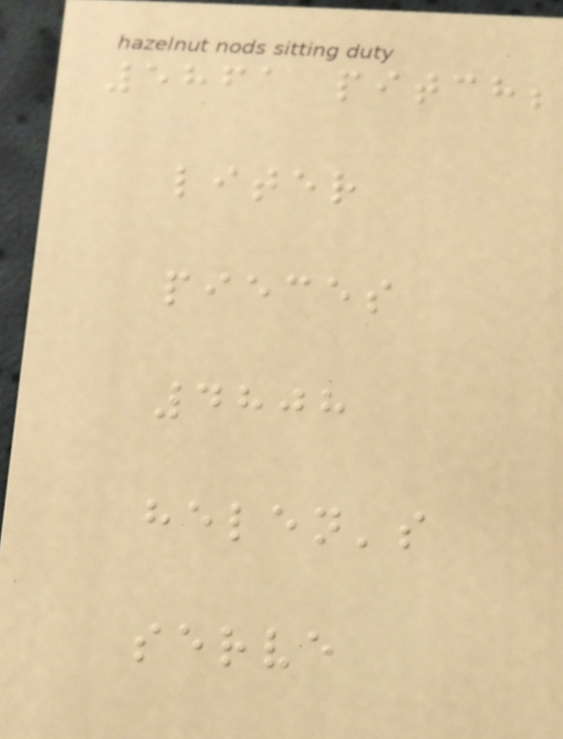5861 pitch;
liter
pieces
4808
helen's
serve
